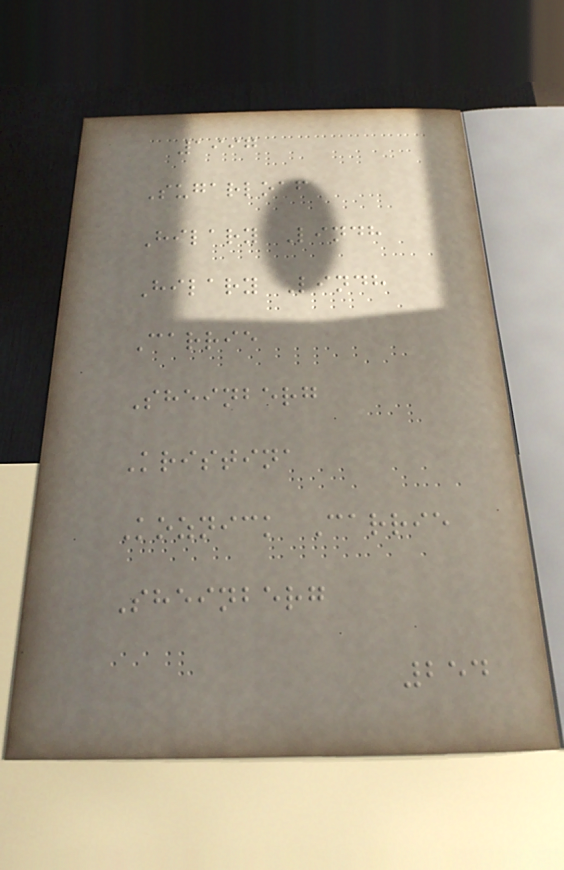1997
Sugarloaf
Hilary Lindh
Hilary Lindh
Carrie
Sheinberg
Kristina
Koznick Carrie
Sheinberg
254
